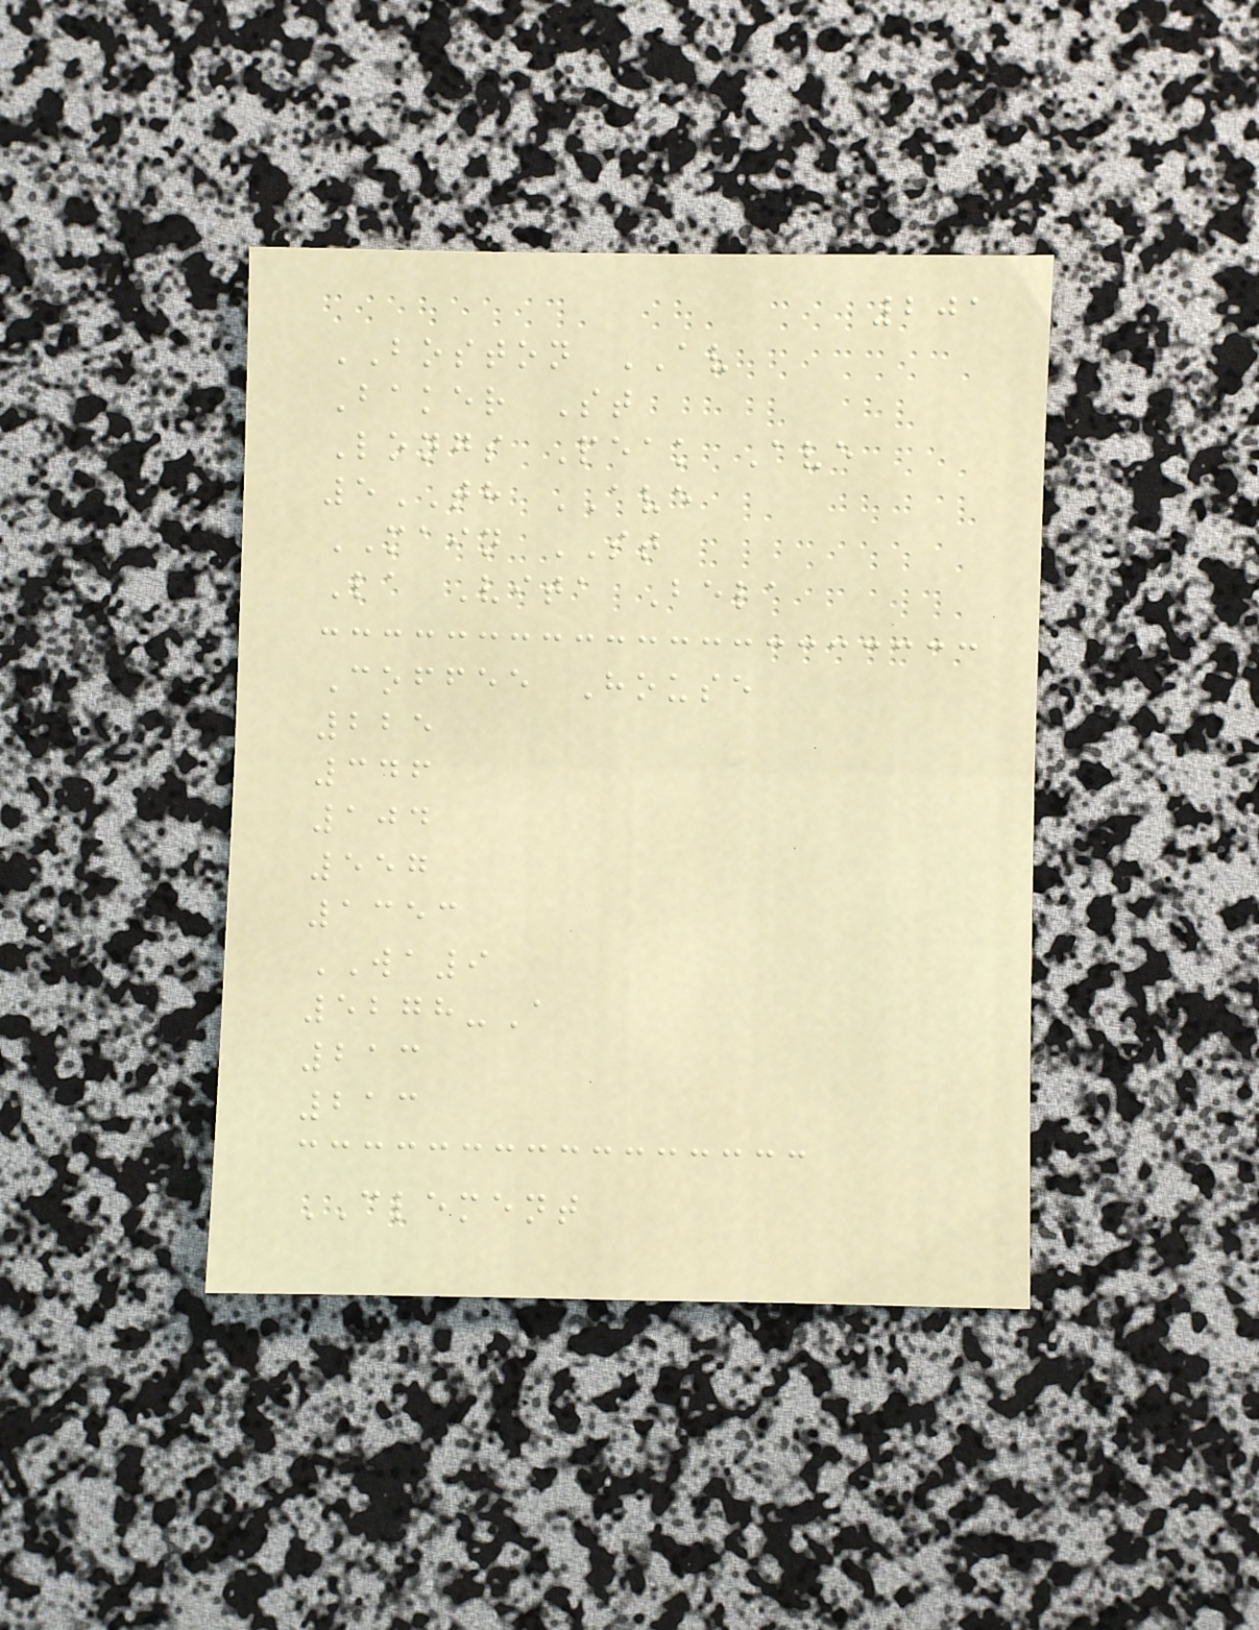201
BOSTON AV
Baker St
Longs Peak Ave
5TH AVE
MAIN ST
La Vita Bela
Coffee House
225
346
104
557
1353
WA9
5278-A
213
213
CLEMENT
